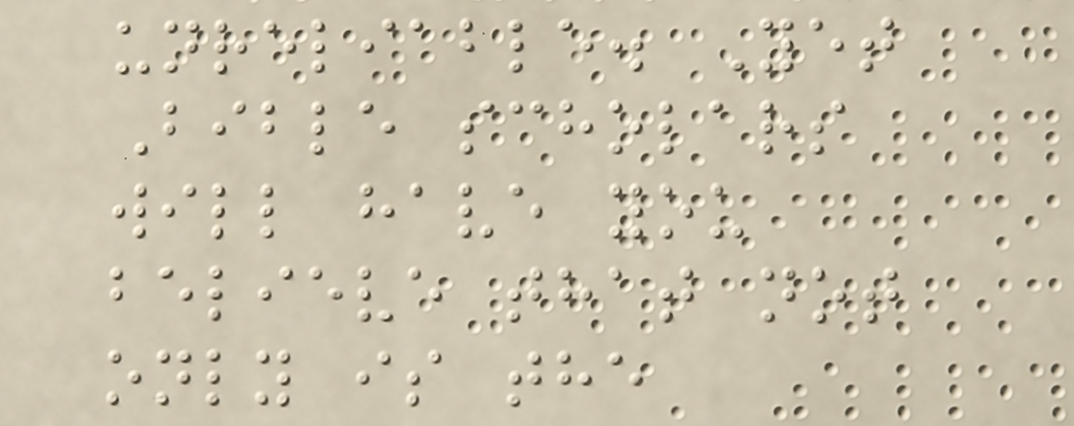unreliable. Yet
Bible scholars
will have you
believe that not
only is the
